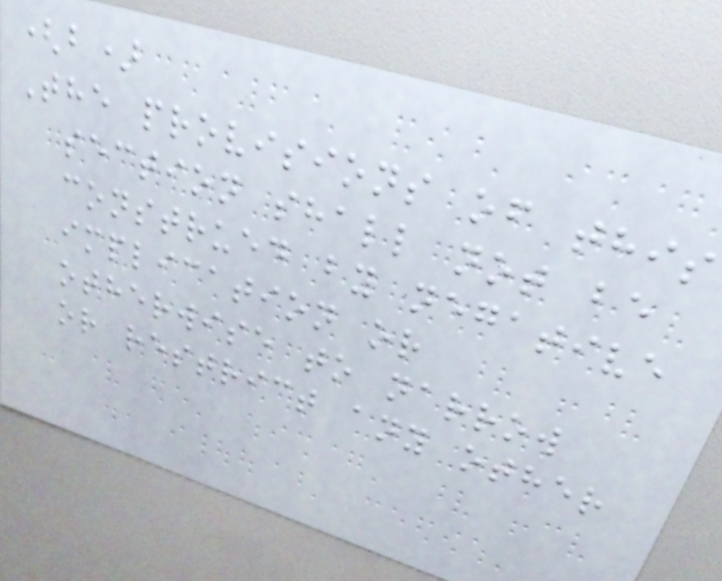(b)
The provisions of this
section shall not be
construed by negative
implication or
otherwise to narrow
or restrict any other
